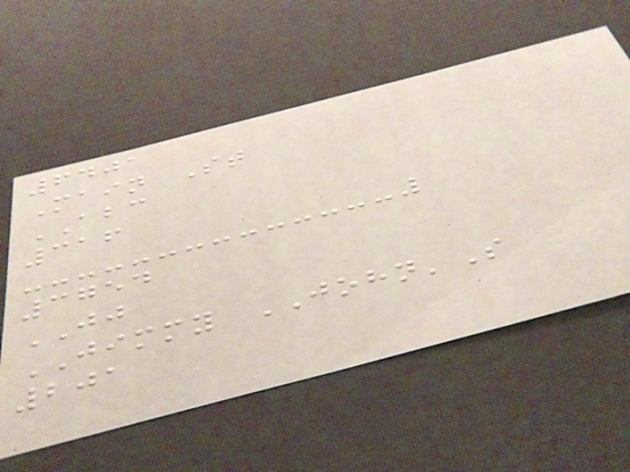6401
Main St
ABC
316
3754
JJ
JIMMY JOHN'S
201
